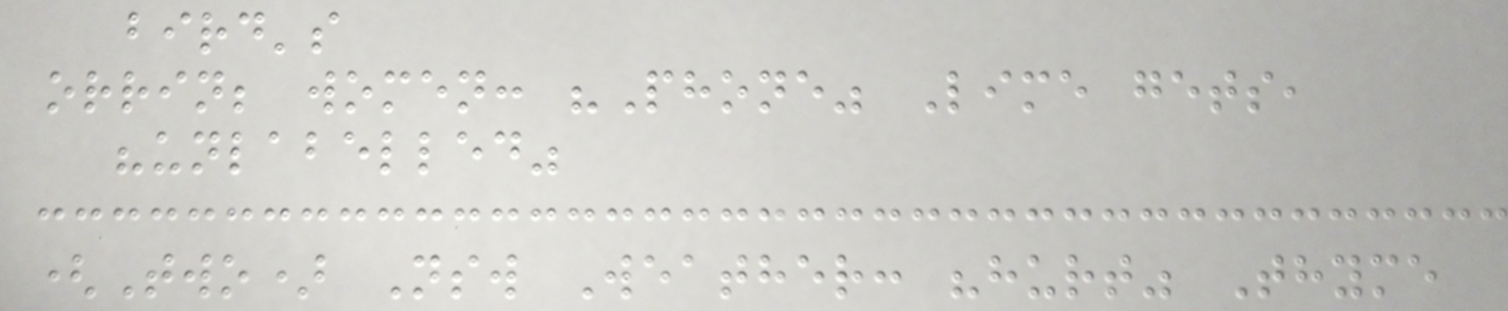bird's
orrin; women: "Phone" Lime gets,
"unlabelled"
(Two) Nsw Weather: "hurt" Thyme
